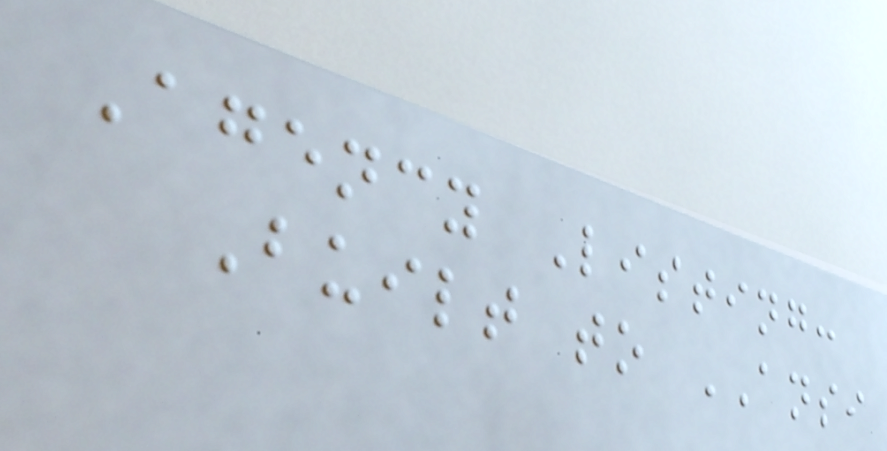Agency Listing:
Built to ANSI
